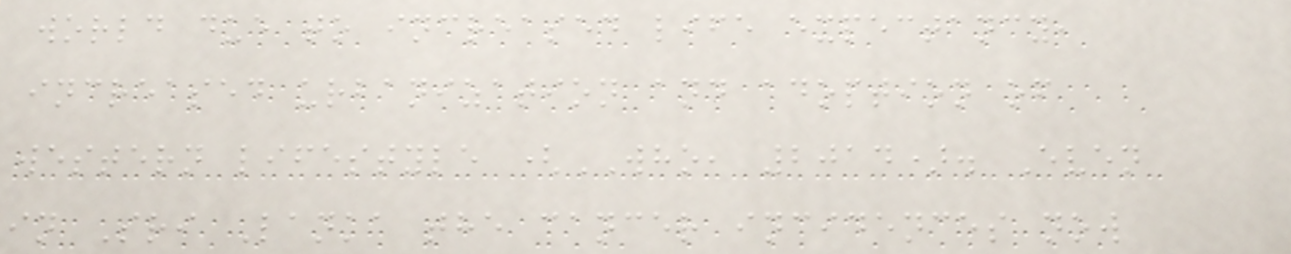world due to increased life expectancy,
increased urbanization and adoption of
western lifestyle (WHO, 2014). Even
in Sri Lanka the cancer incidences now
